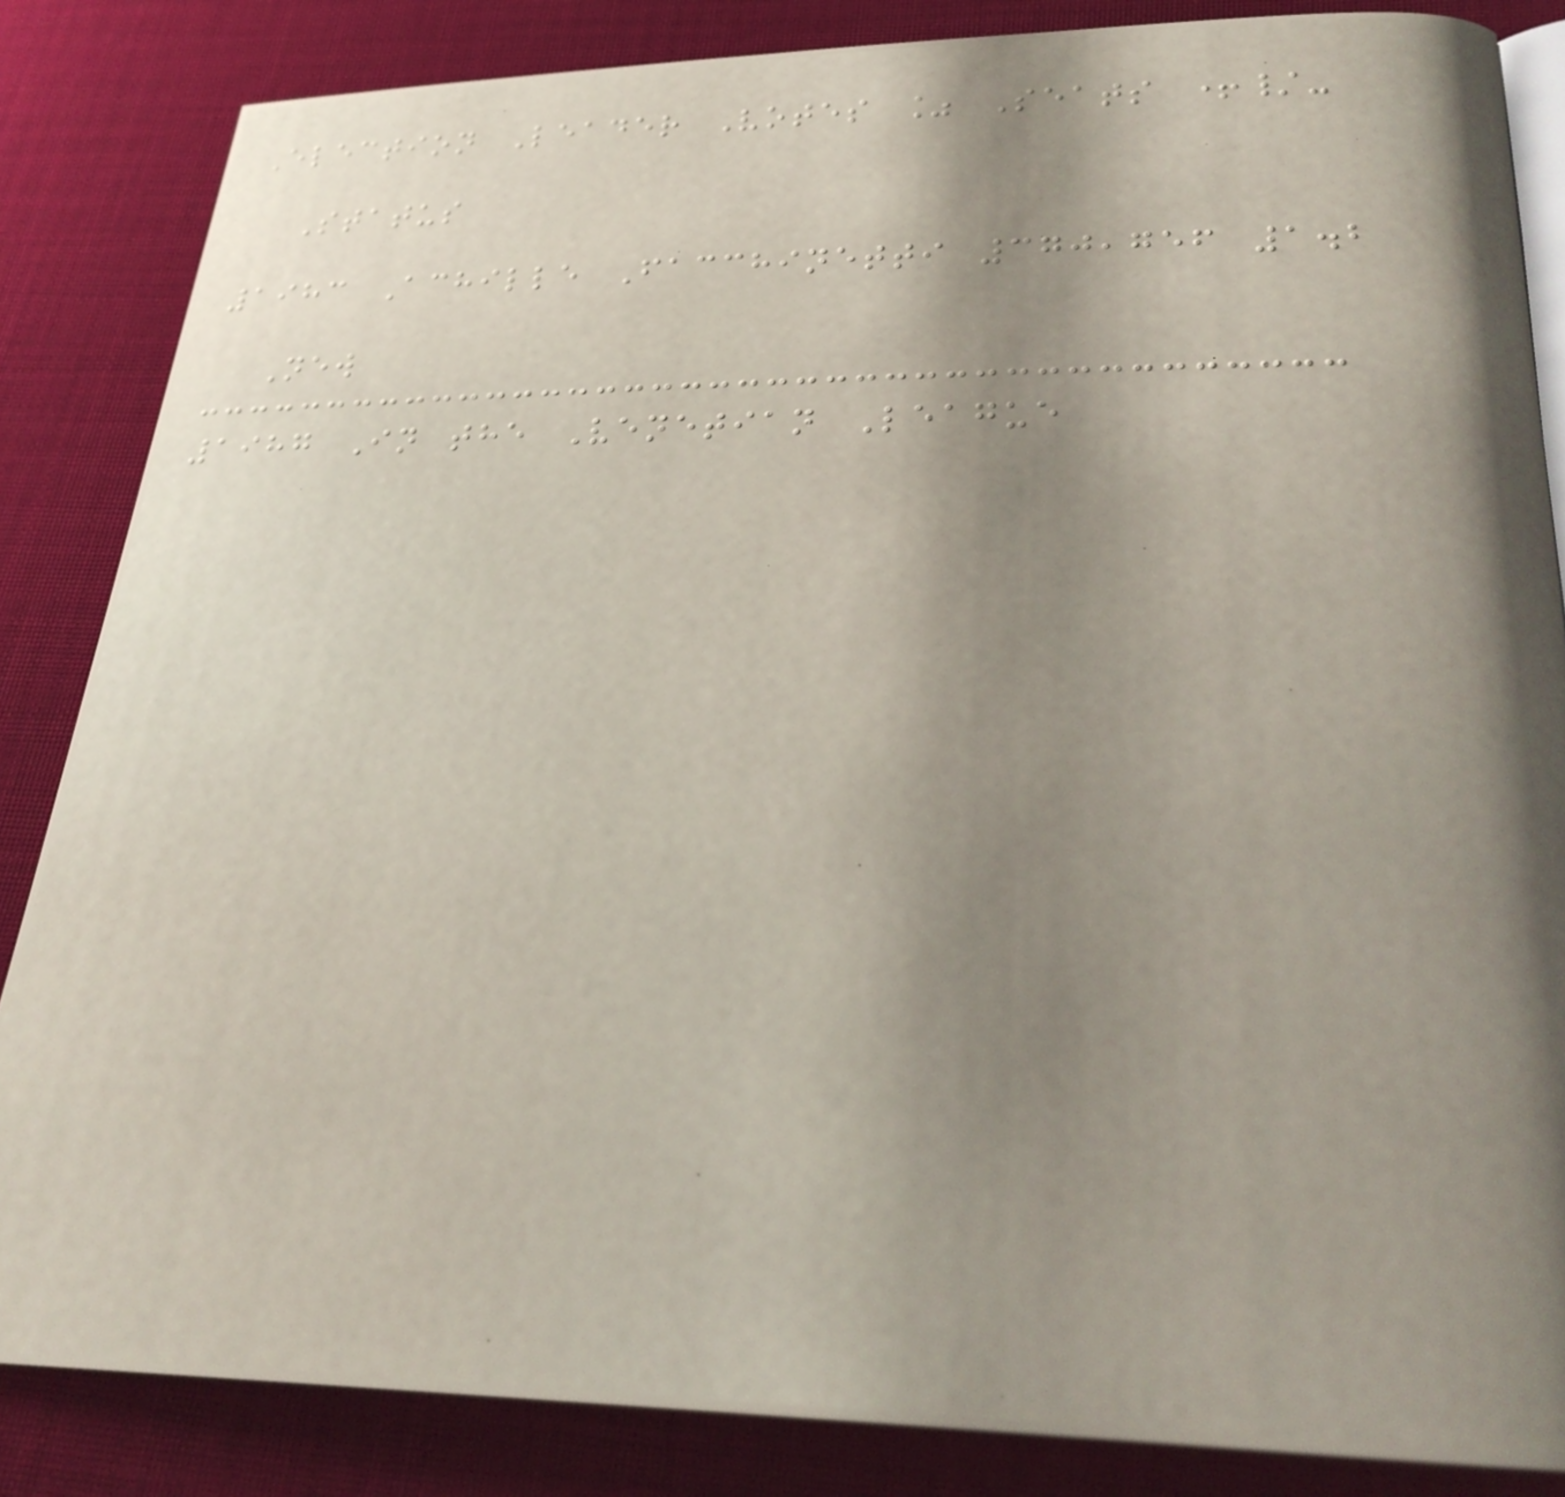Election Leader Votes % Seats +/-
Status
1983 Achille Facchinetti 370,756 1.2
New
1987 In the Venetian League
